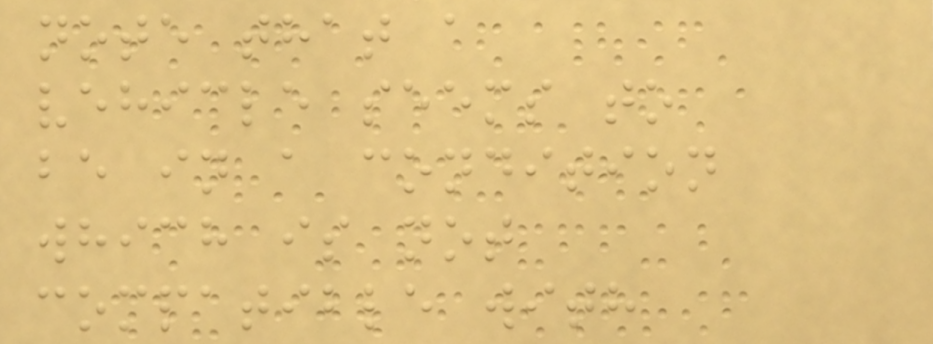note that a
vehicle seems to
be in a condition
which is not
compatible with
